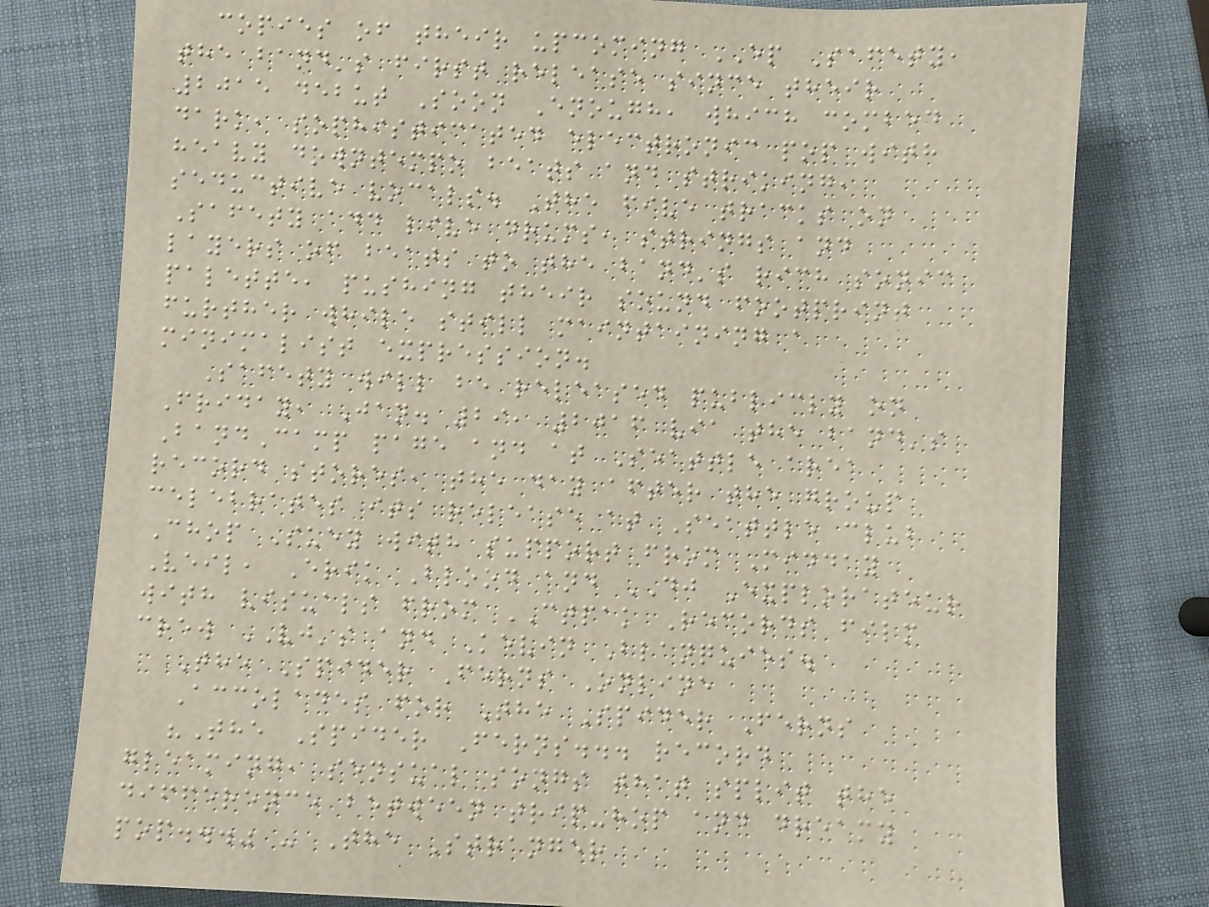copies of their upcoming EP Safety,
the band's first release since their
2015 debut Soon Enough, which combed
dark, sophisticated electronic pop with
heavy downtempo beats and striking,
seductive vocals. The five tracks on
Safety add live drums, strings and
layers of beats to the band's rich sonic
palette, pushing their sound footprint
further while still maintaining a
minimalist expression.
Safety will be released publicly on
Friday, Jan. 29, 2016 via the band's
BandCamp page and at Seattle area
record stores, the day after the group
celebrates its release at Seattle club
Chop Suey with support from Midday
Veil, Erik Blood and DJ Explorateur
with visuals from CTPAK Records film
crew VJ's and Kevin Blanquies.
The Spider Ferns Online
Accolades for The Spider Ferns
"The Spider Ferns... record
gleaming, sensual songs that split the
difference between trip-hop and dreamy
pop..." - The Stranger
